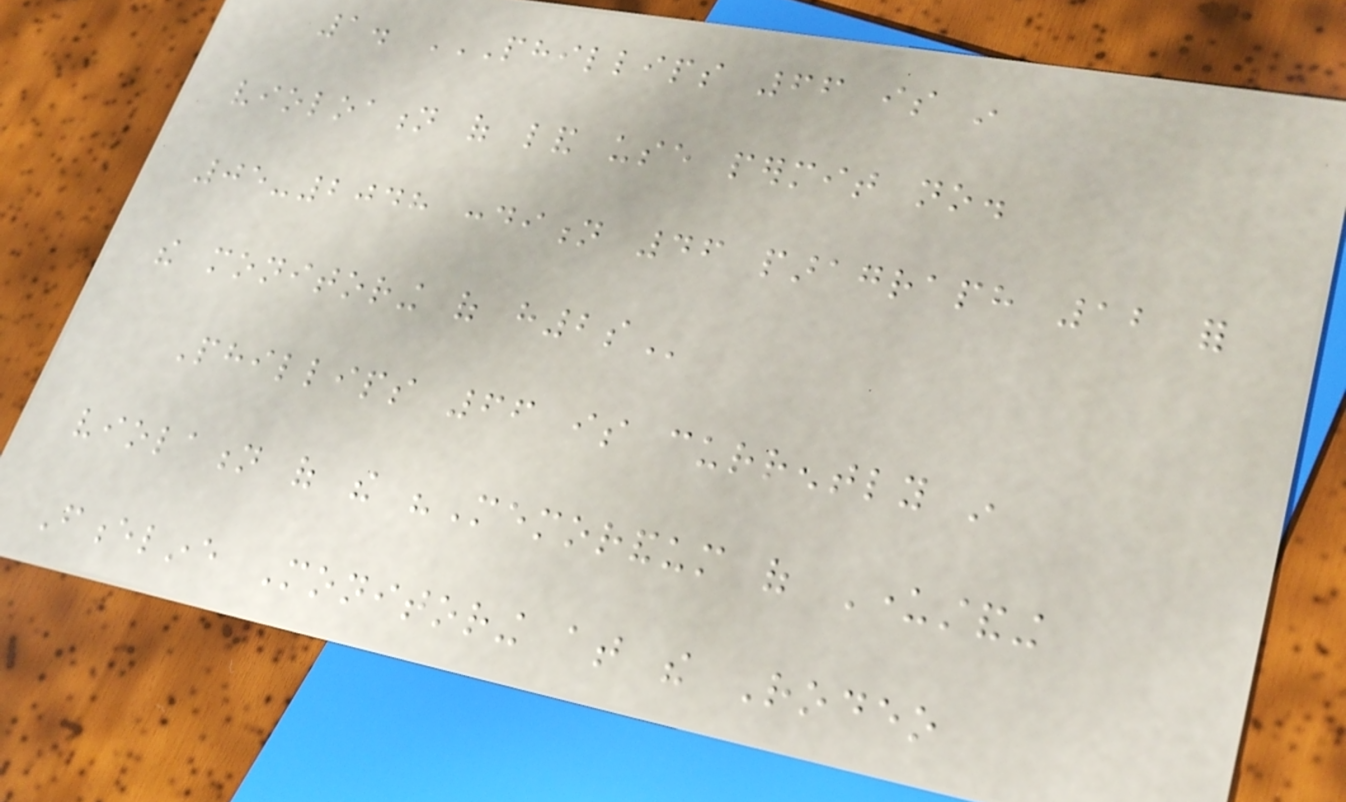1. PHILLIPS 66 IS IN
VIOLOATION OF LAND USE PERMIT NO.
05-2048 CONDITION 46 PARAGRAPH 12 FOR
THE MONITORING OF H2S
Phillips 66 is currently in
violation of the "Memorandum of Understanding
Fenceline Monitoring at the Rodeo
